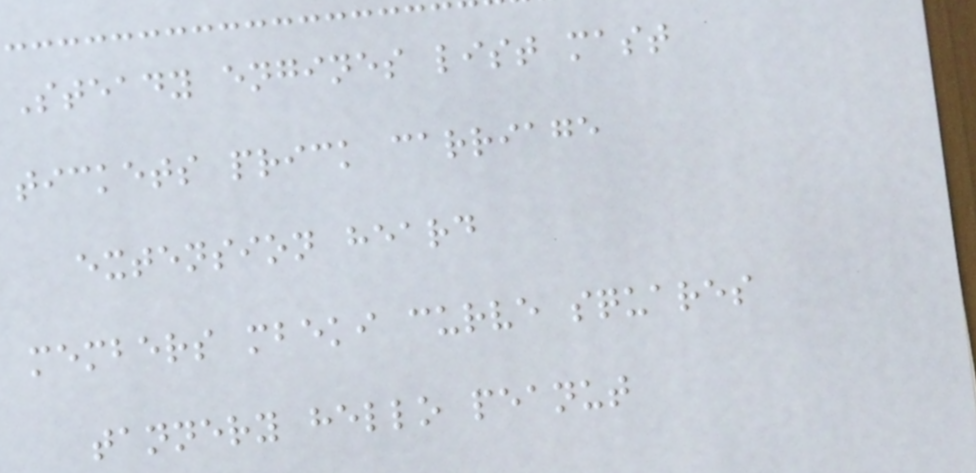Steady engines list mast
tickets prick carriage
extension heard
members mbeki curve squares
tannery hello peanut
